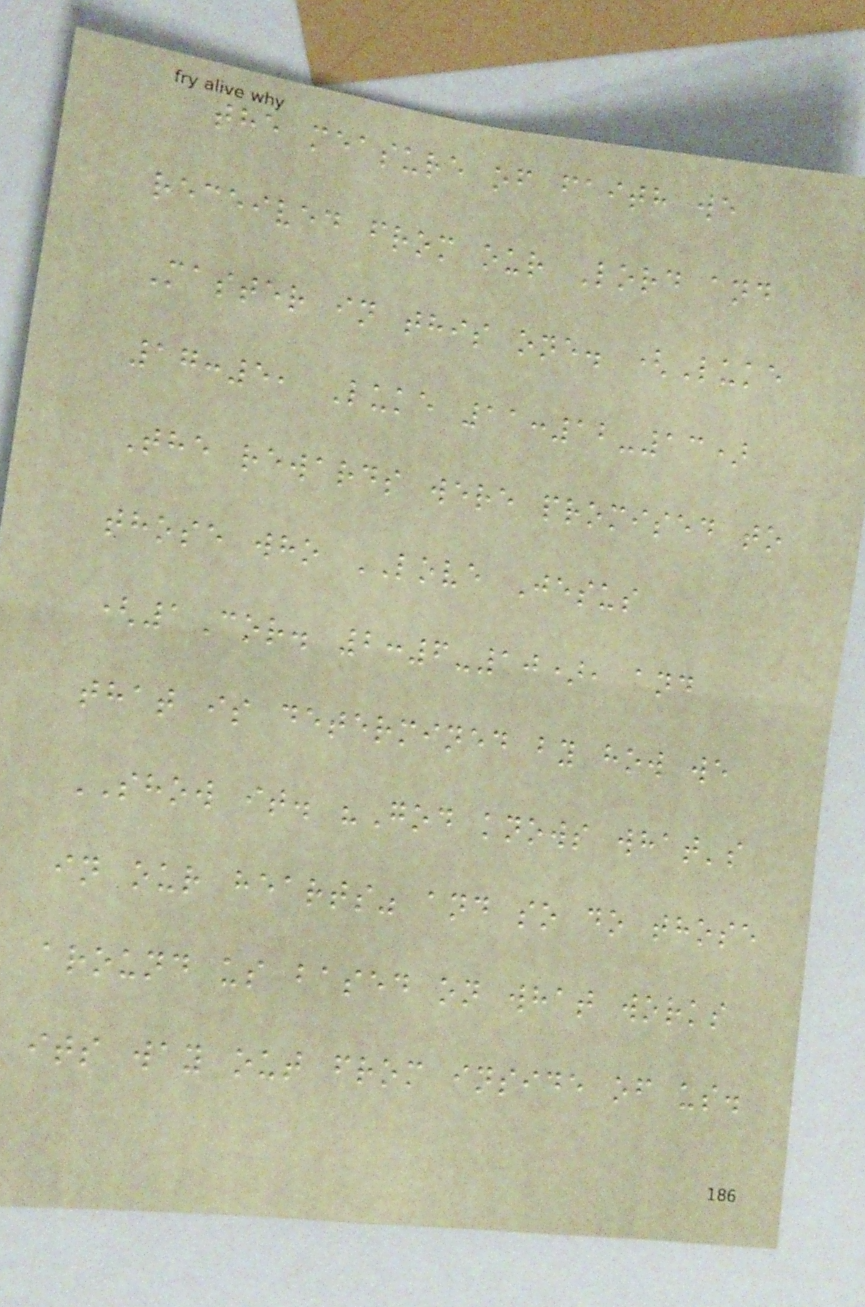the measure of faith we
received from our Lord and
Master in this one. (Luke
17:5, Luke 11:12-13)
The rewards were promised to
those who LOVE Jesus
(1Cor. 2:6-10), and
that is determined by how we
SHOW it. "God knows what's
in our hearts" and so do those
around us based on what works
its way out from inside of us.
